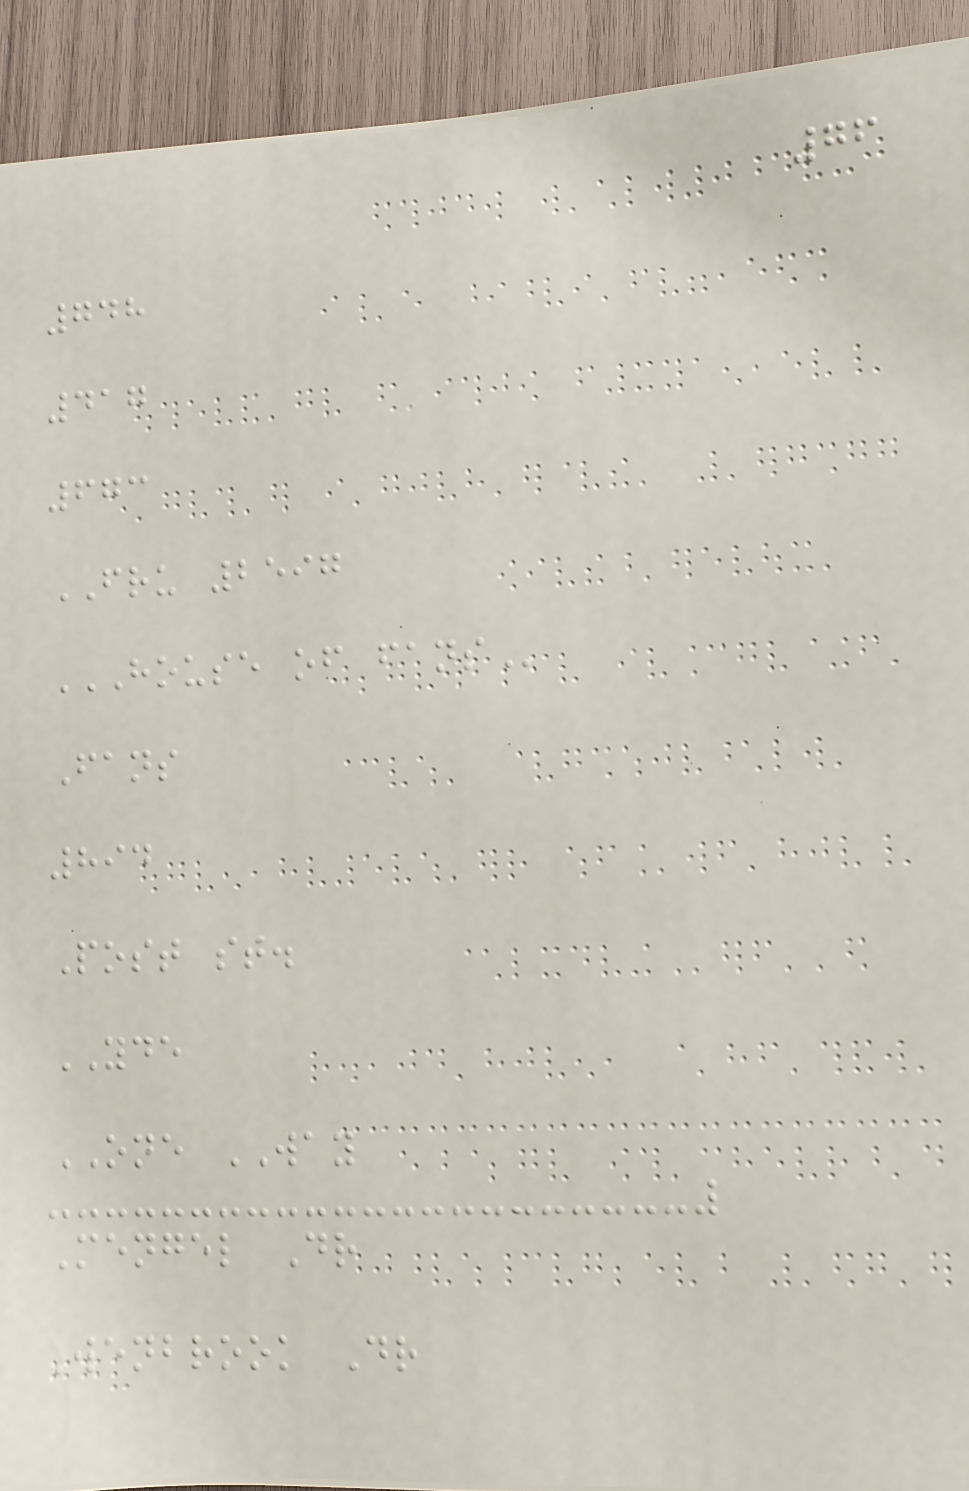76
748
417
673
FRU 2597
HOUSE OF FANS
Fans
894
Post st.
YDE
ONE WAY
Mengel Dr
Wenbrook Dr
